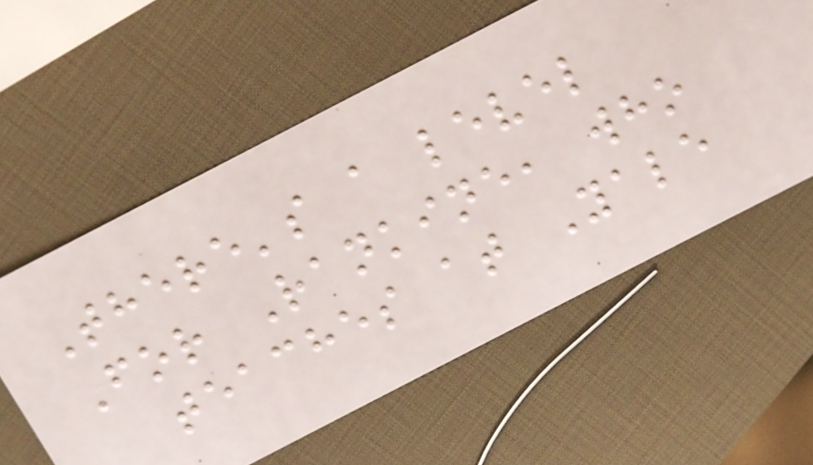There's a level
For Rankine, who
teaches at Yale
